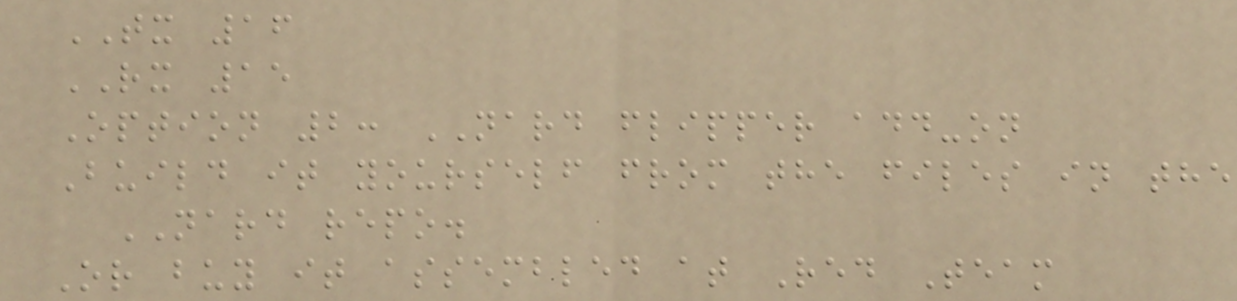TX 16
RX 15
Option 2: NARD flipper add-on
Build it yourself from the files in the
NARD repo.
Or buy it assembled at Red Team
